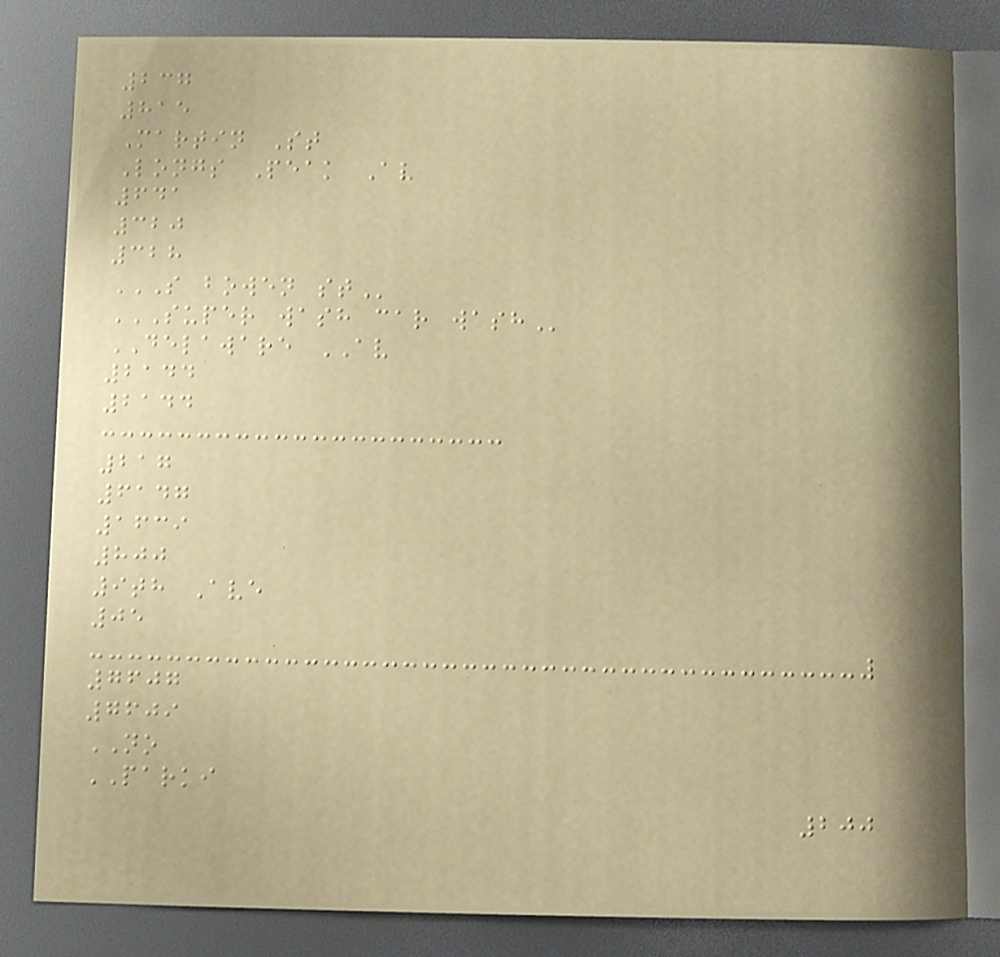237
815
Martin St
Longs Peak Av
641
320
328
S BOWEN ST
SUPER WASH CAR WASH
DELAWARE AV
2144
2144
217
6147
1639
800
9th Ave
05
7607
7609
NO
PARKI
200
